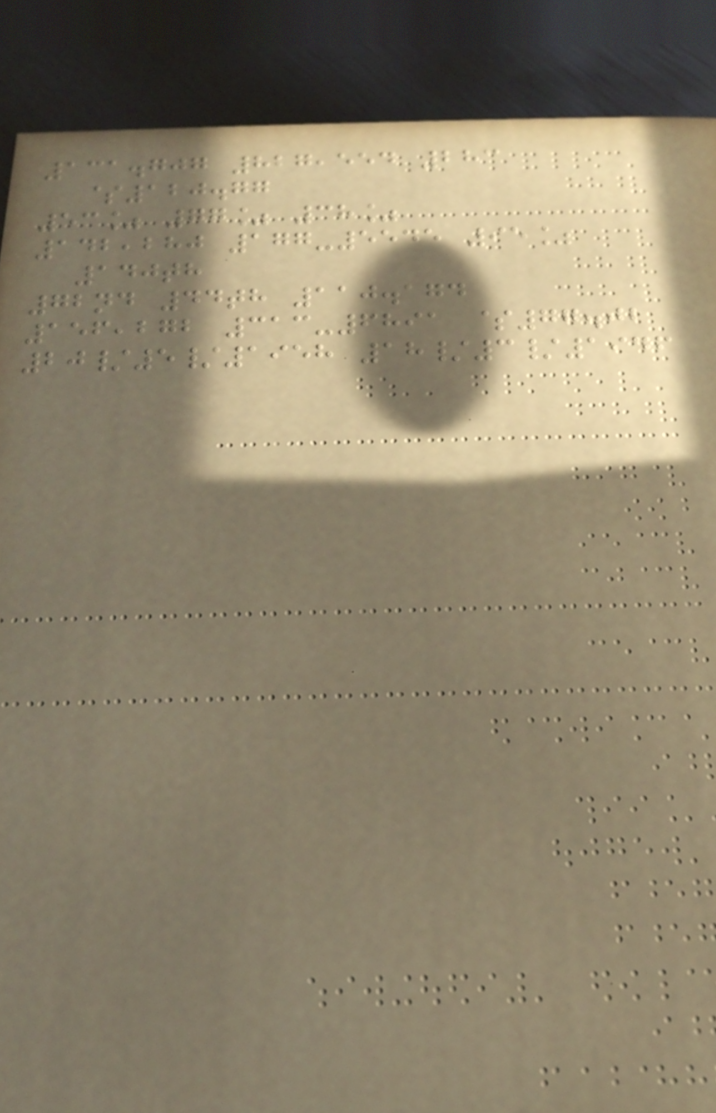131.707 827,554 283
$120.77
53% 77% 38%
142,280 177-5545 95%
140th
72nd 44th 110.174
156,272 313-6891 $77.02
20/5/1958 18/3/1946
